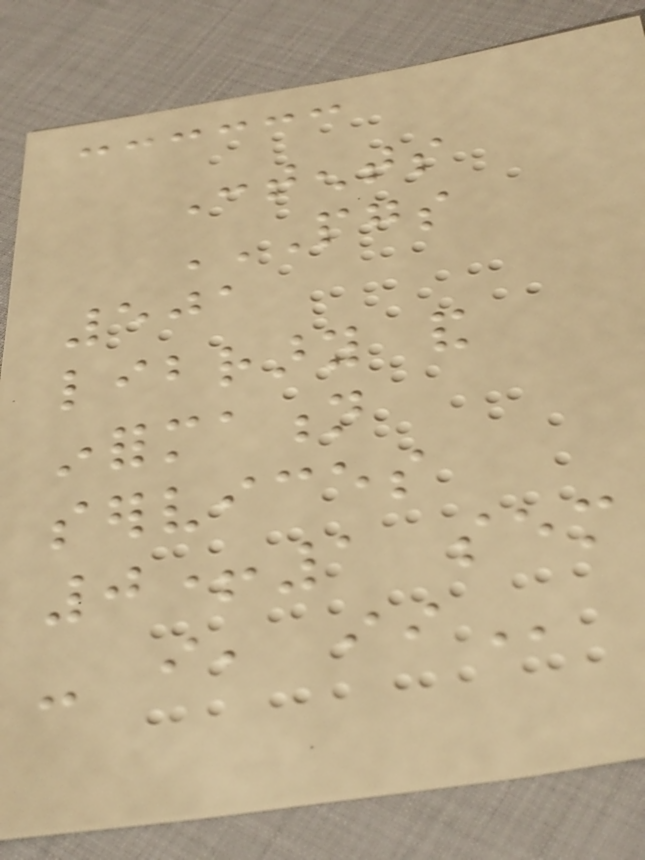Contents
PGS
501
LIBRARY AND
INFORMATION
SERVICES
0+1 SEM
- I, II
